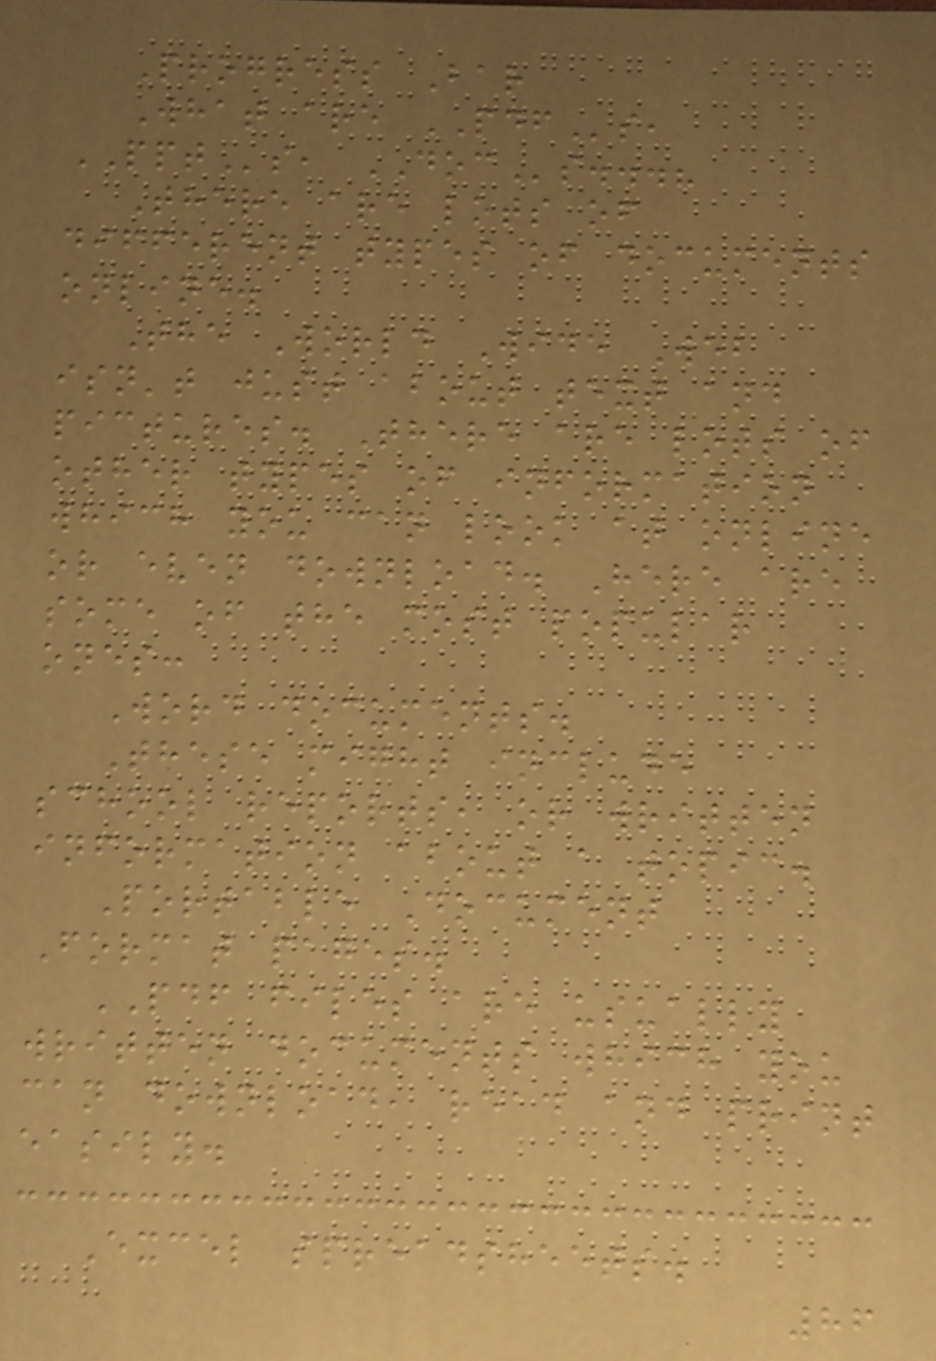Progress Bar
What are PDFs,
PPTs, DOCs...?
There are lots of
different types of documents
online.
The World Wide Web
isn't just about text and
pictures. There are lots of
other types of information
which you can look at online
or even download. Here are
some of the most popular
ones:
Word documents.
These might include
school reports, or written
information about a topic.
Portable Document
Format pages.
PDF files are usually
written documents which you
can download, read and print
easily.
Excel spreadsheets.
86
